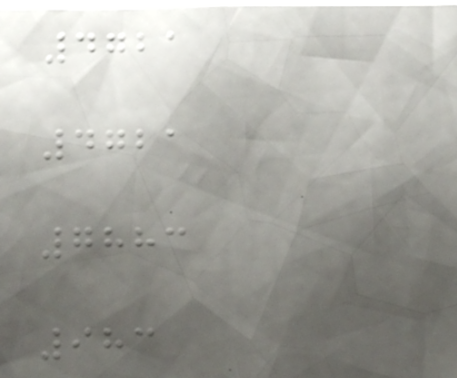4721
4721
7883
983
